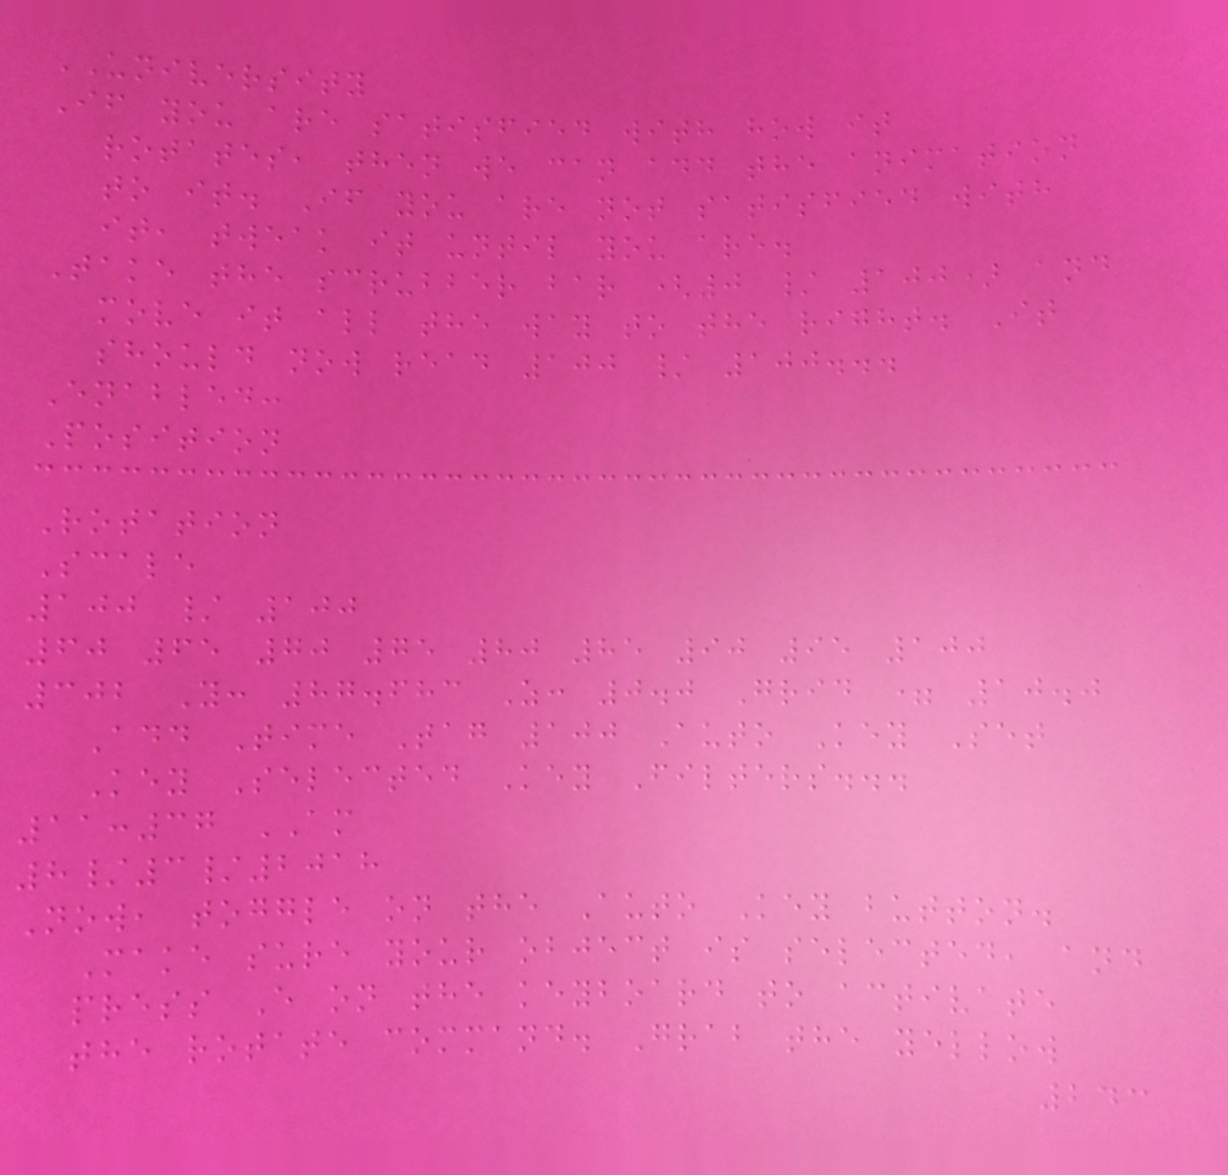UNIVERSITY
If you are satisfied with how it
rotates, then we can add the animation
to it. If you are not satisfied with
it, tweak it until you are.
Take the scrubber bar (0 / 100) and
move it all the way to the right. It
should now read 100 / 100...
Enabled:
Position
Rotation
Scale
100 / 100
60 65 70 75 80 85 90 95 100
302 Y: 87.683 Z: 0.0 Grid = 10.0
Add Time Tag 100 Auto Key Set
Key Selected Key Filters...
11:37 AM
8/3/2018
Now, toggle on the Auto Key button.
Make sure your object is selected, and
press E on the keyboard to activate
the rotate command. Grab the yellow
243
